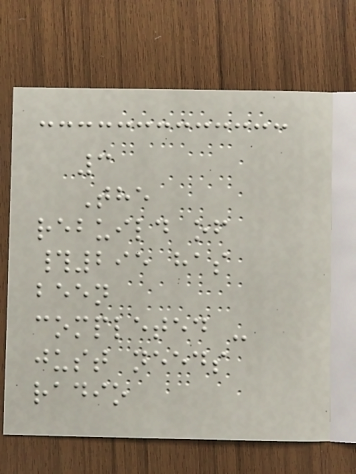3
The
rebuild of
#295 has
been
completed -
just needs
radio
